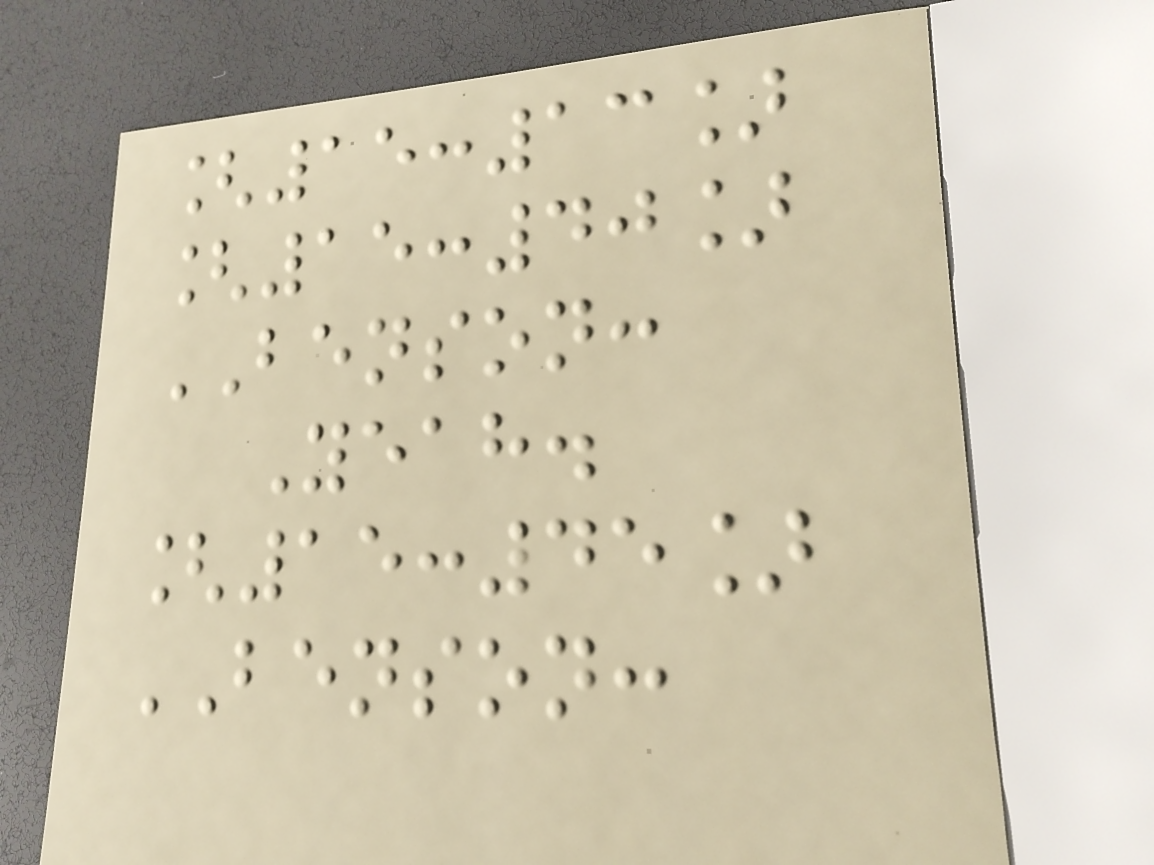[15:13]
[15:40]
BENSON:
Yeah.
[15:45]
BENSON:
